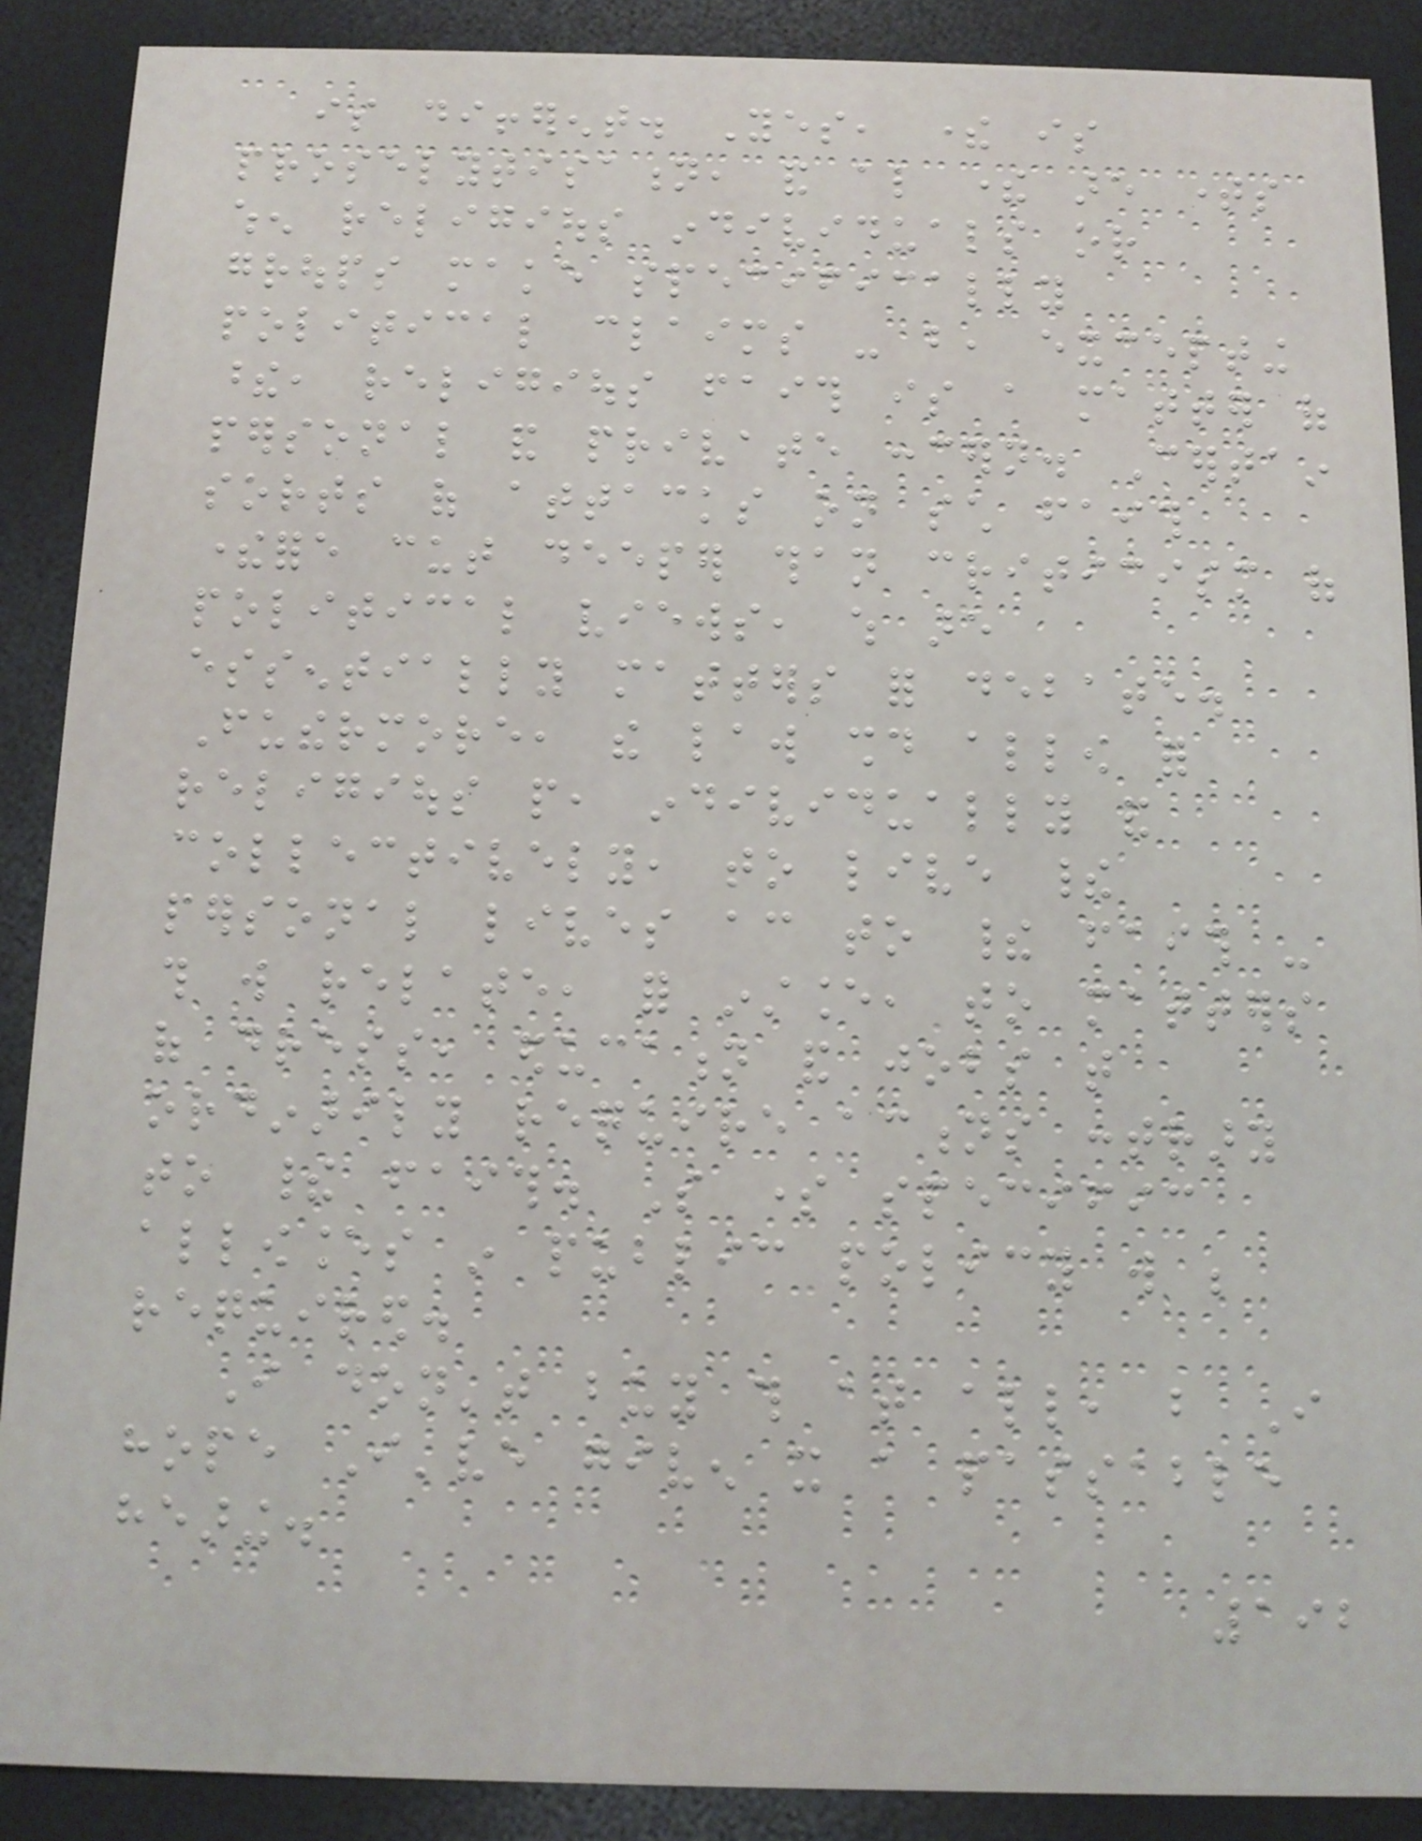is different. Yes, there is
proselytisation, and also there are times
when religious individuals or
groups make specifically
political claims - but, excepting
these, religious faith is a matter of
personal and private concern. Certain
sorts of attacks on such faith
therefore cut deeper than criticism of
political views, which are
essentially matters for debate.
Futhermore, the law should allow for
religious people, individually and
collectively, to live their
personal lives according to their faith -
this will relate, for instance, to matters
of dress, education and jobs that
ordinarily require actions contrary
to their faith. So some specific
allowances in public policy will be
required.
I don't buy this at all, but I
hope I've given it a passable
hearing.
192
